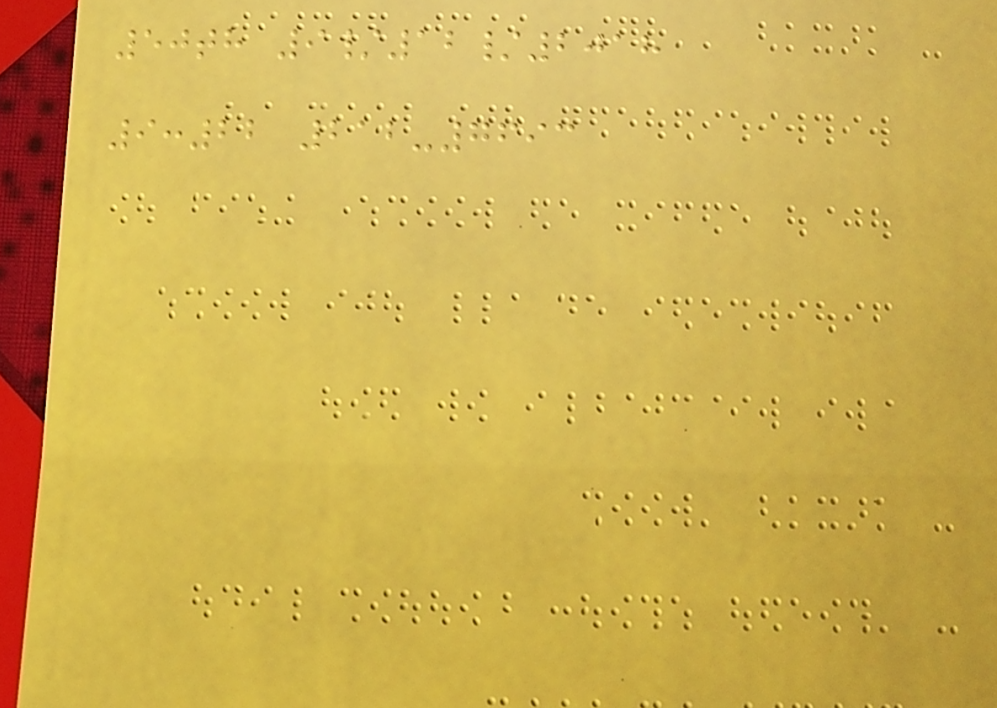50th 9/12/2018
9:22 212-7693
